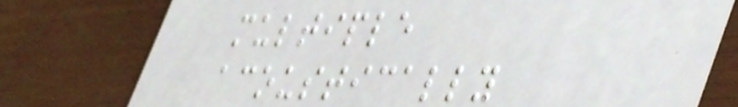multiple
acoustically
